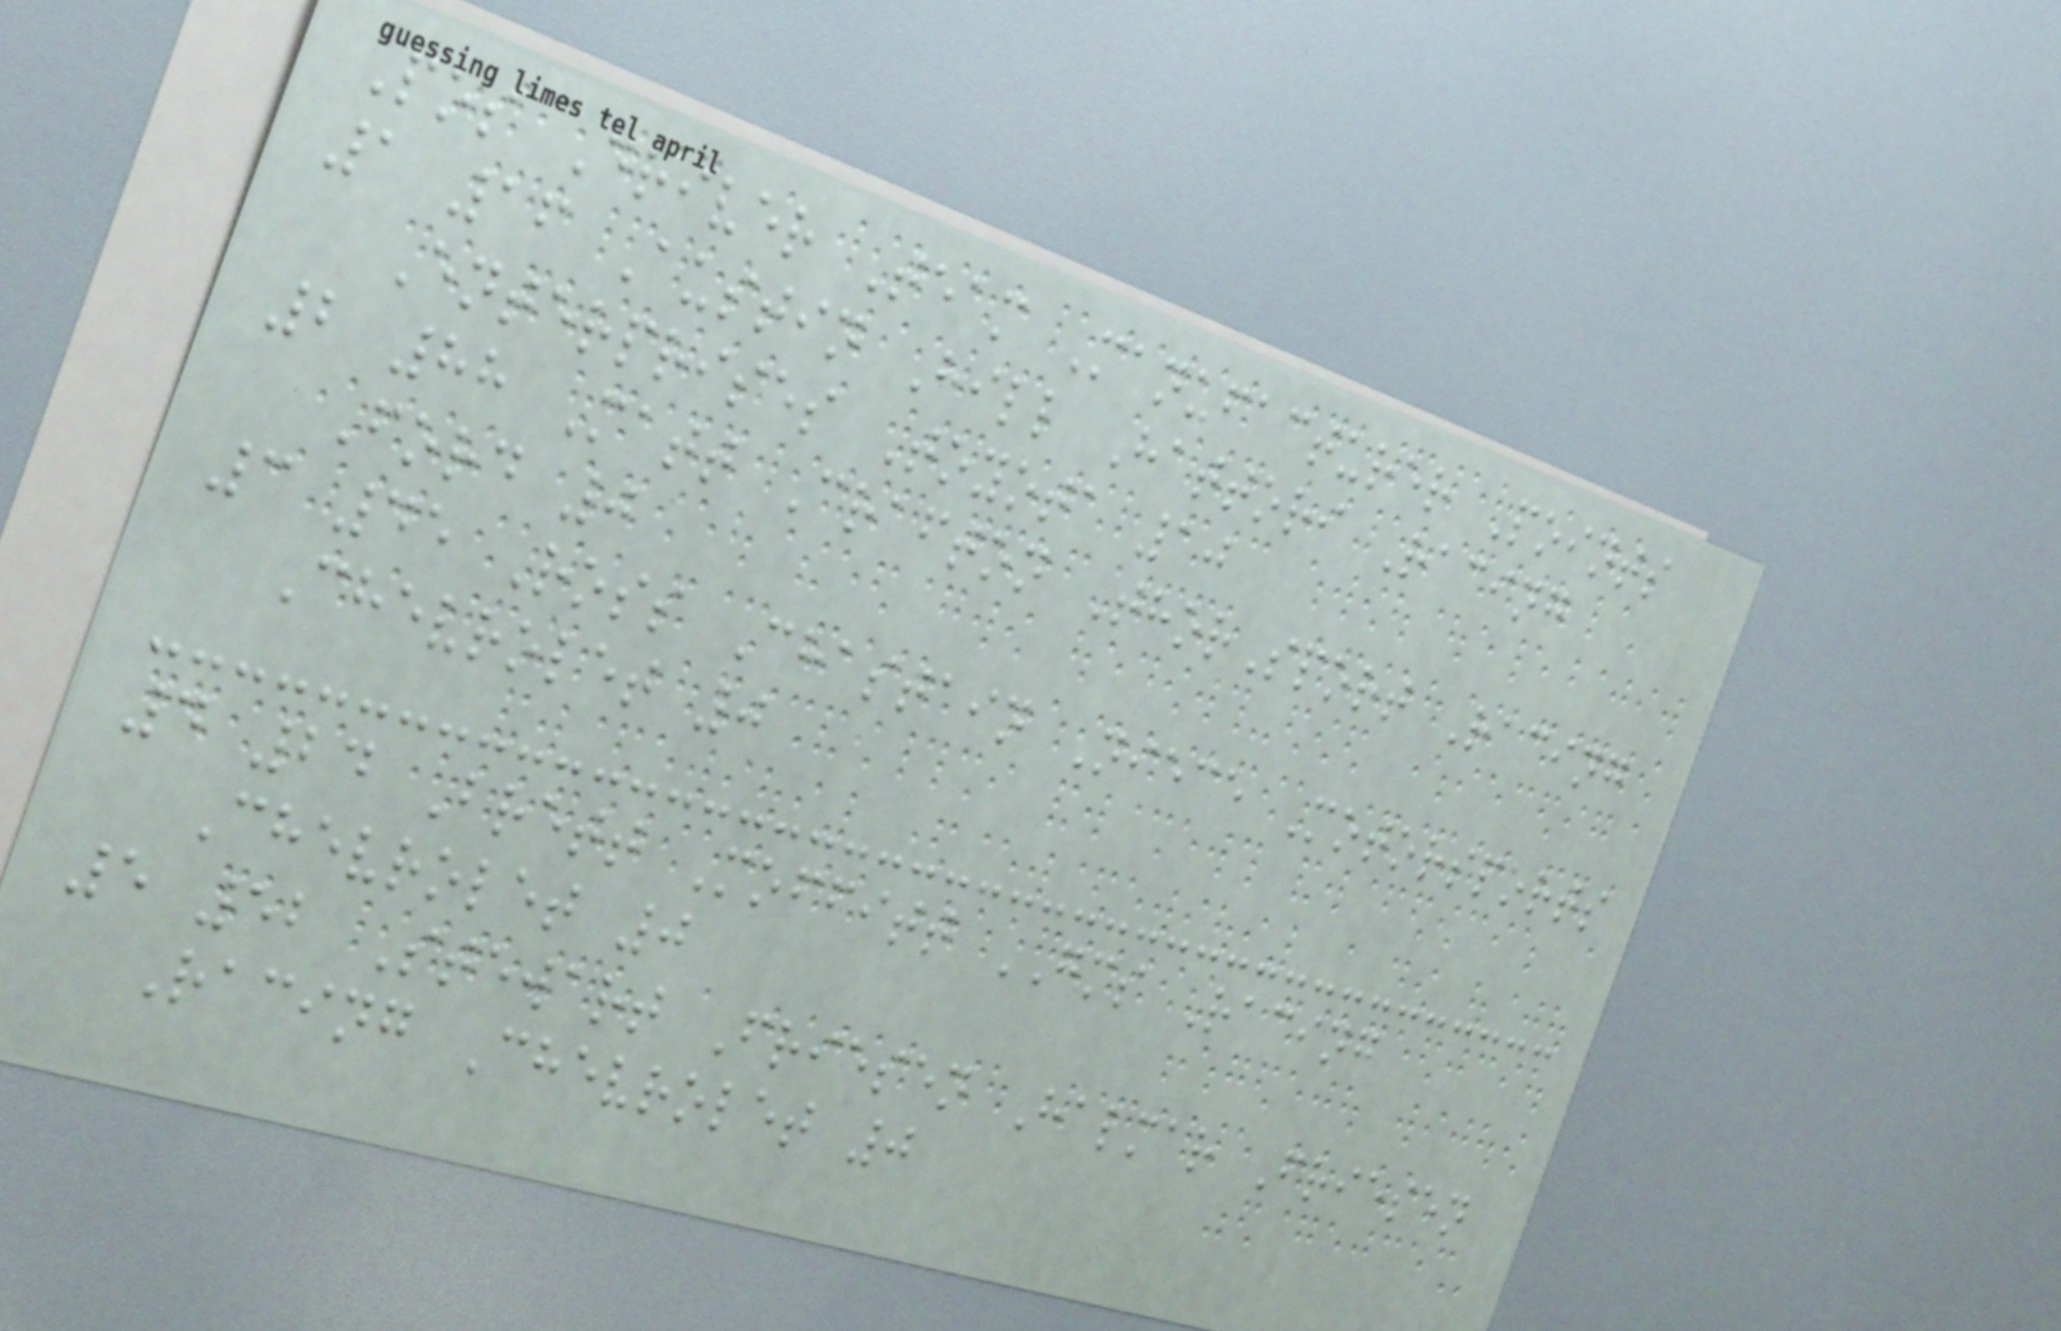Pos Driver Team Manufacturer Points
1 16 Austin Hill Hattori Racing
Enterprises Toyota 10
2 88 Matt Crafton ThorSport Racing
Ford 0
3 45 Ross Chastain Niece Motorsports
Chevrolet 0
4 24 Brett Moffitt GMS Racing
Chevrolet 0
5 52 Stewart Friesen Halmar Friesen
Racing Chevrolet 0
